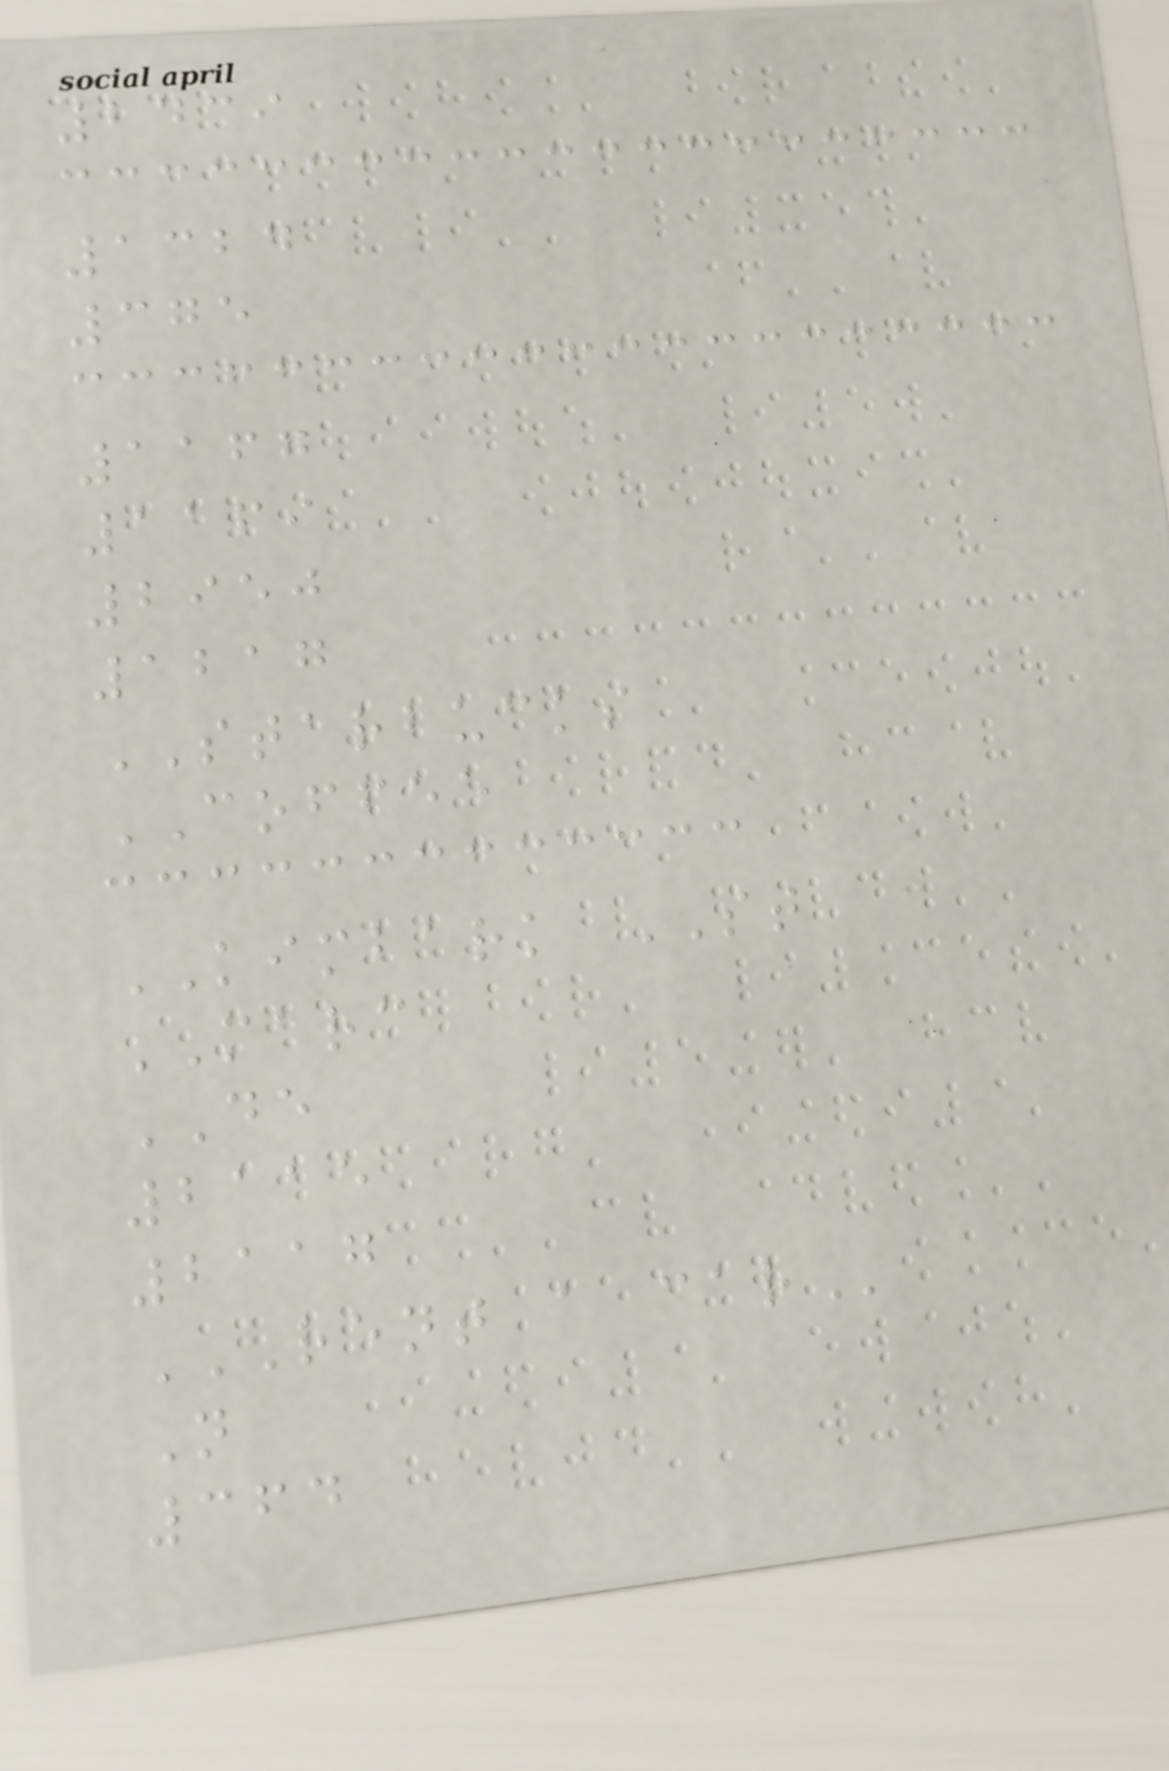2439
1324
375
1167
1169
2950
1217
STARBUCKS
COFFEE
KIMBARK ST
MARC
DE
2115
2117
RENT A CAR
N
364
